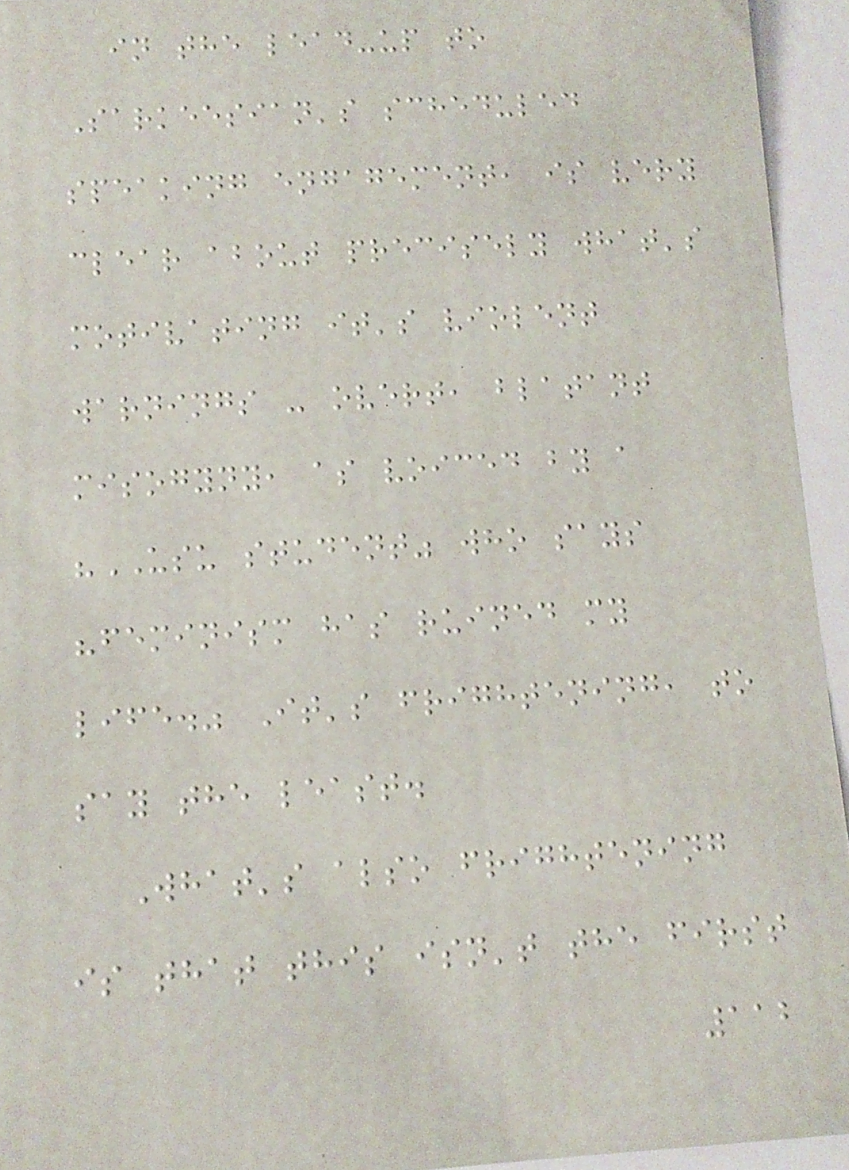in the lead-up to
Sarkeesian's scheduled
speaking engagement, is very
clear about precisely what's
motivating it's violent
warnings - overt, blatant
misogyny, as voiced by a
"USU student" who says
"feminism has ruined my
life." It's frightening, to
say the least.
What's also frightening
is that this isn't the first
112
